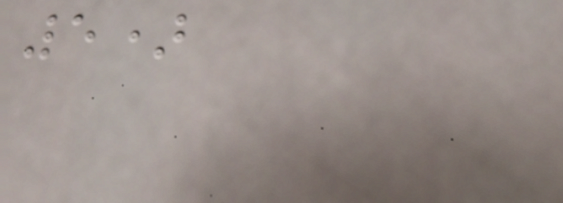5)
